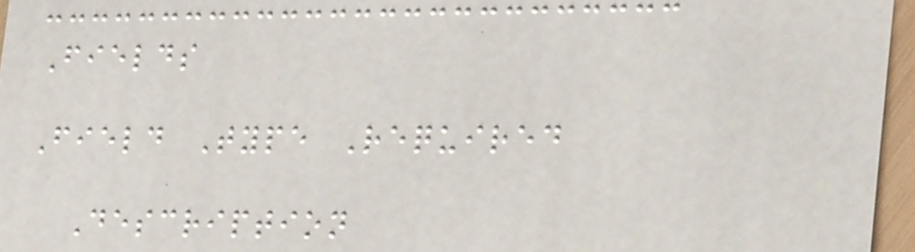Fields
Field Type Required
Description
